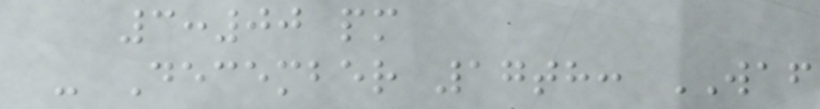3:00 pm
- December 17th: WAF
